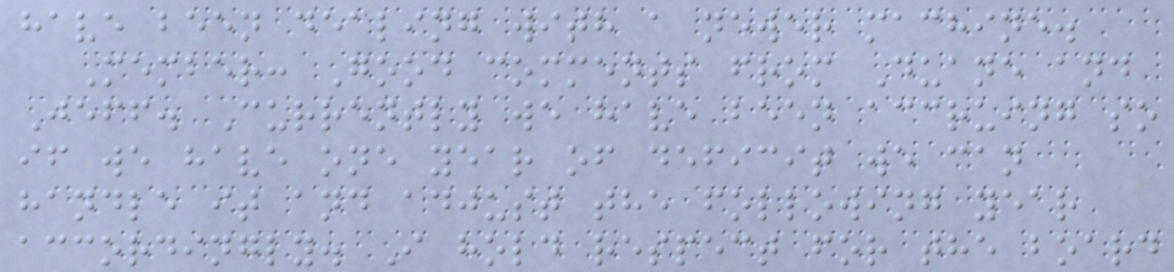have been dealing with a newer machine.
Member: Good comments from Duane and
Jeff. Currently we have been accruing so
if we have one year of deficit we can
handle it and adjust the following year
accordingly. I hold respect for the board
